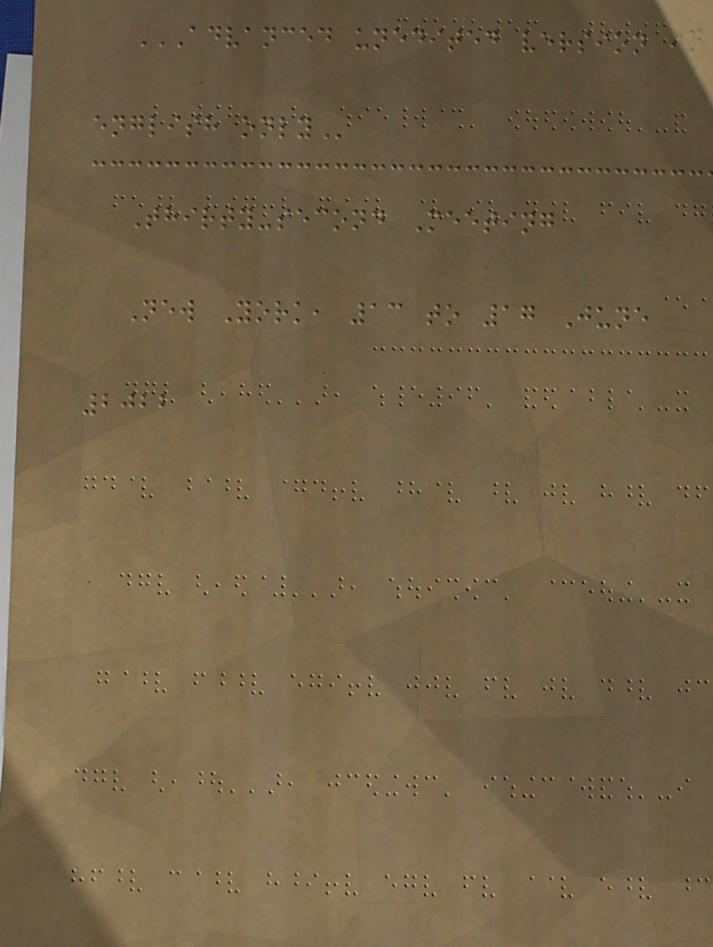ADVANCED UNEDITED VERSION IN
ENGLISH ONLY
Thirty-second Meeting
New York, 13 to 17 June
2022
